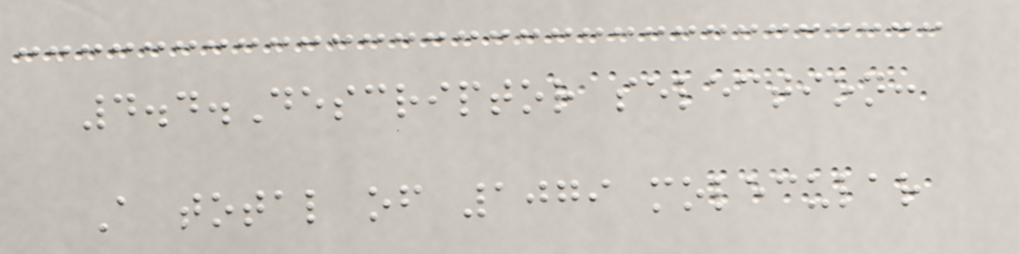4.4.Descriptor selection:
A total of 1079 molecular
